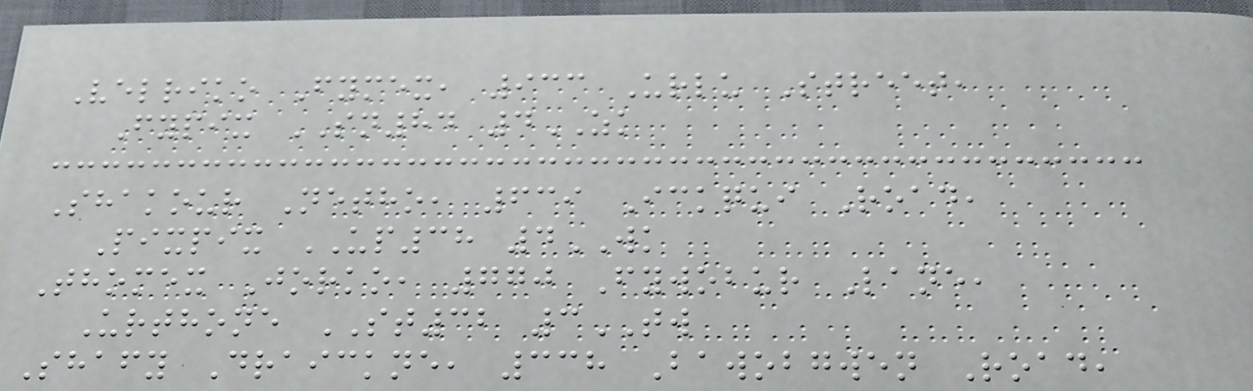Velriko Fymex, 933 Urlu Street,
Fypix SN84 4ZK
Shakour Netho, 639 Ickqui Road,
Pixpix UP38 4WK
Thomex Jorko, 770 Fywobur Lane,
Urthone ST32 3TW
Shafy Draickne, 338 Bawobgwen Road,
